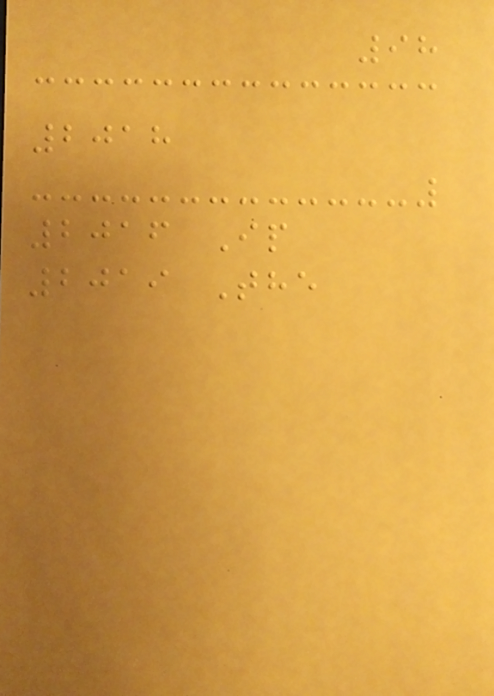98
2018
2016 Ip
2019 The
